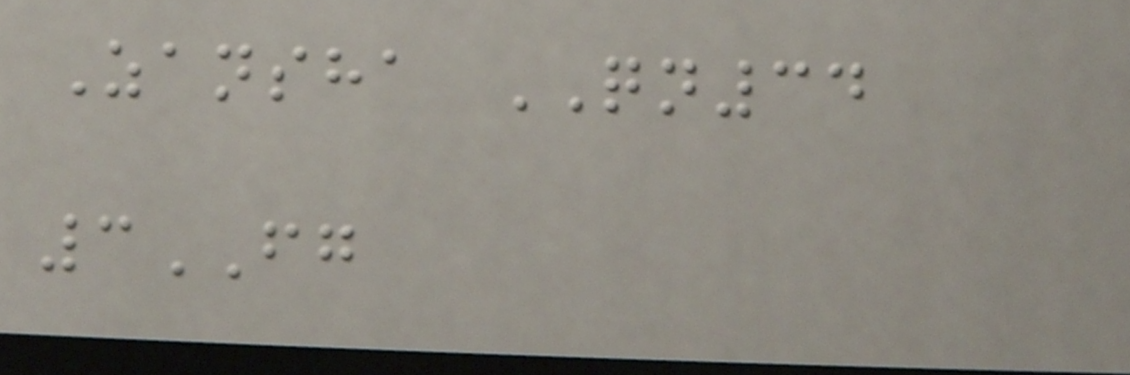Zansha QN34
3FG
